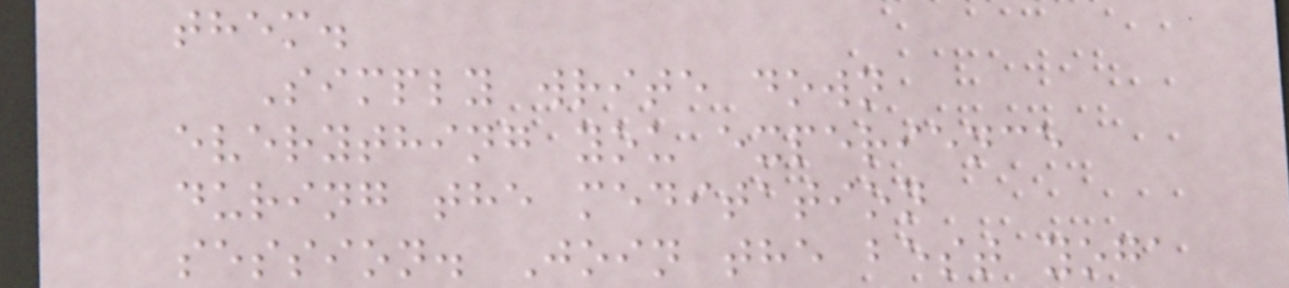them.
Simply write down
everything you experience
during the meditation
session. Join the best yoga
